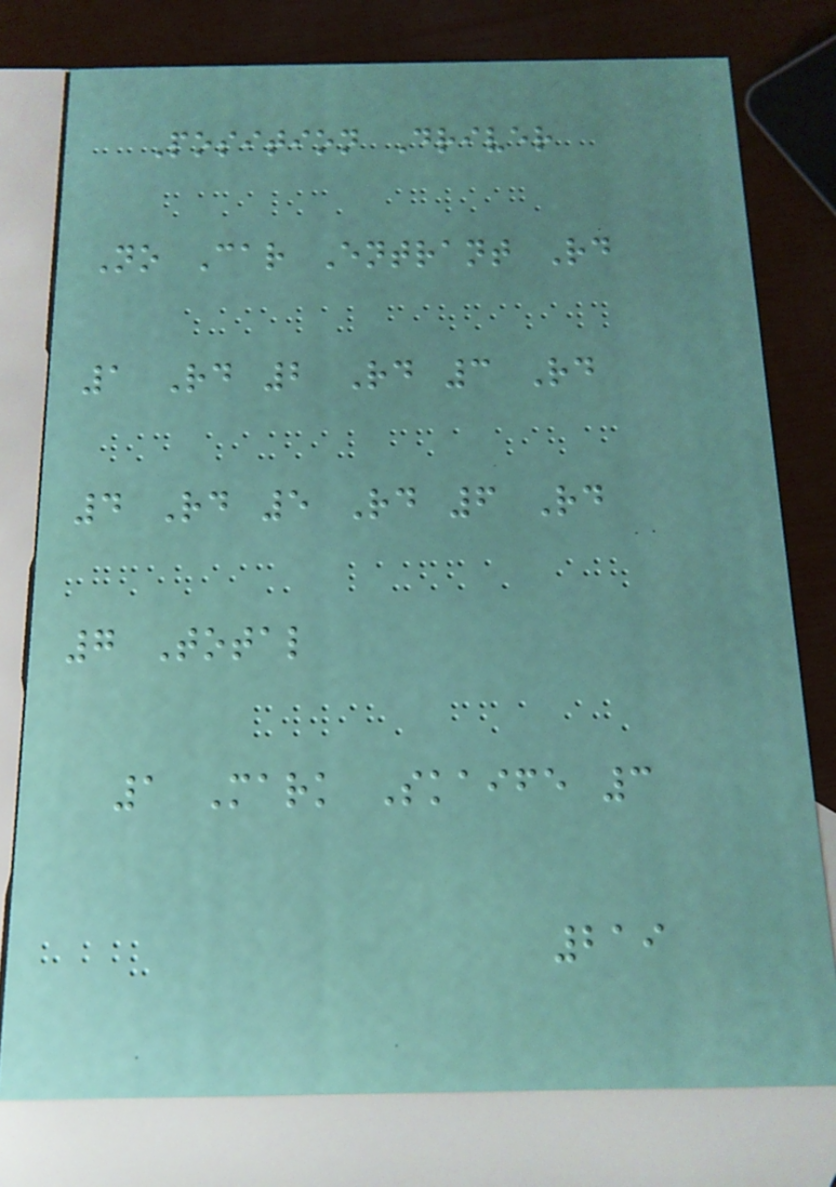Position Driver
No Car Entrant Rd
1 Rd 2 Rd 3 Rd
4 Rd 5 Rd 6 Rd
7 Total
1 Mark Skaife 3
219
